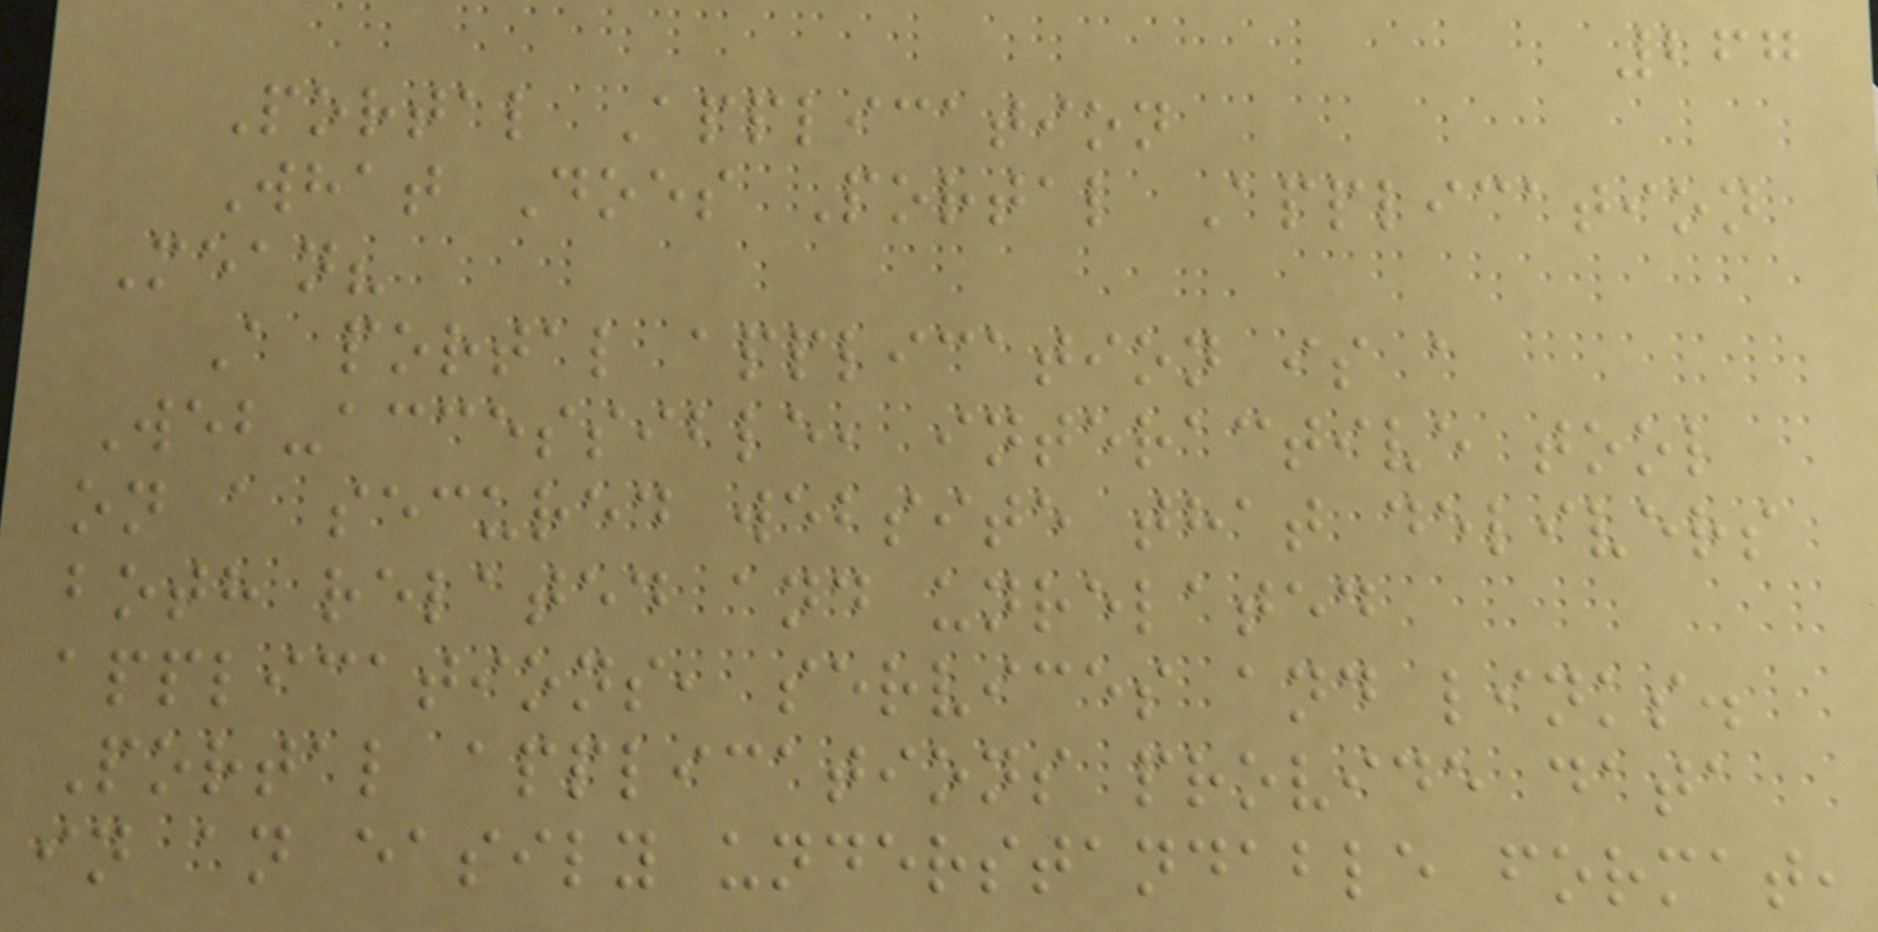267
Portal Application
What Does Portal Application
Mean?
A portal application is a
Web-accessible, interactive tool
on a secured website that delivers
both related and unrelated
applications, services and links.
Portal applications provide data
in an easily understandable format,
